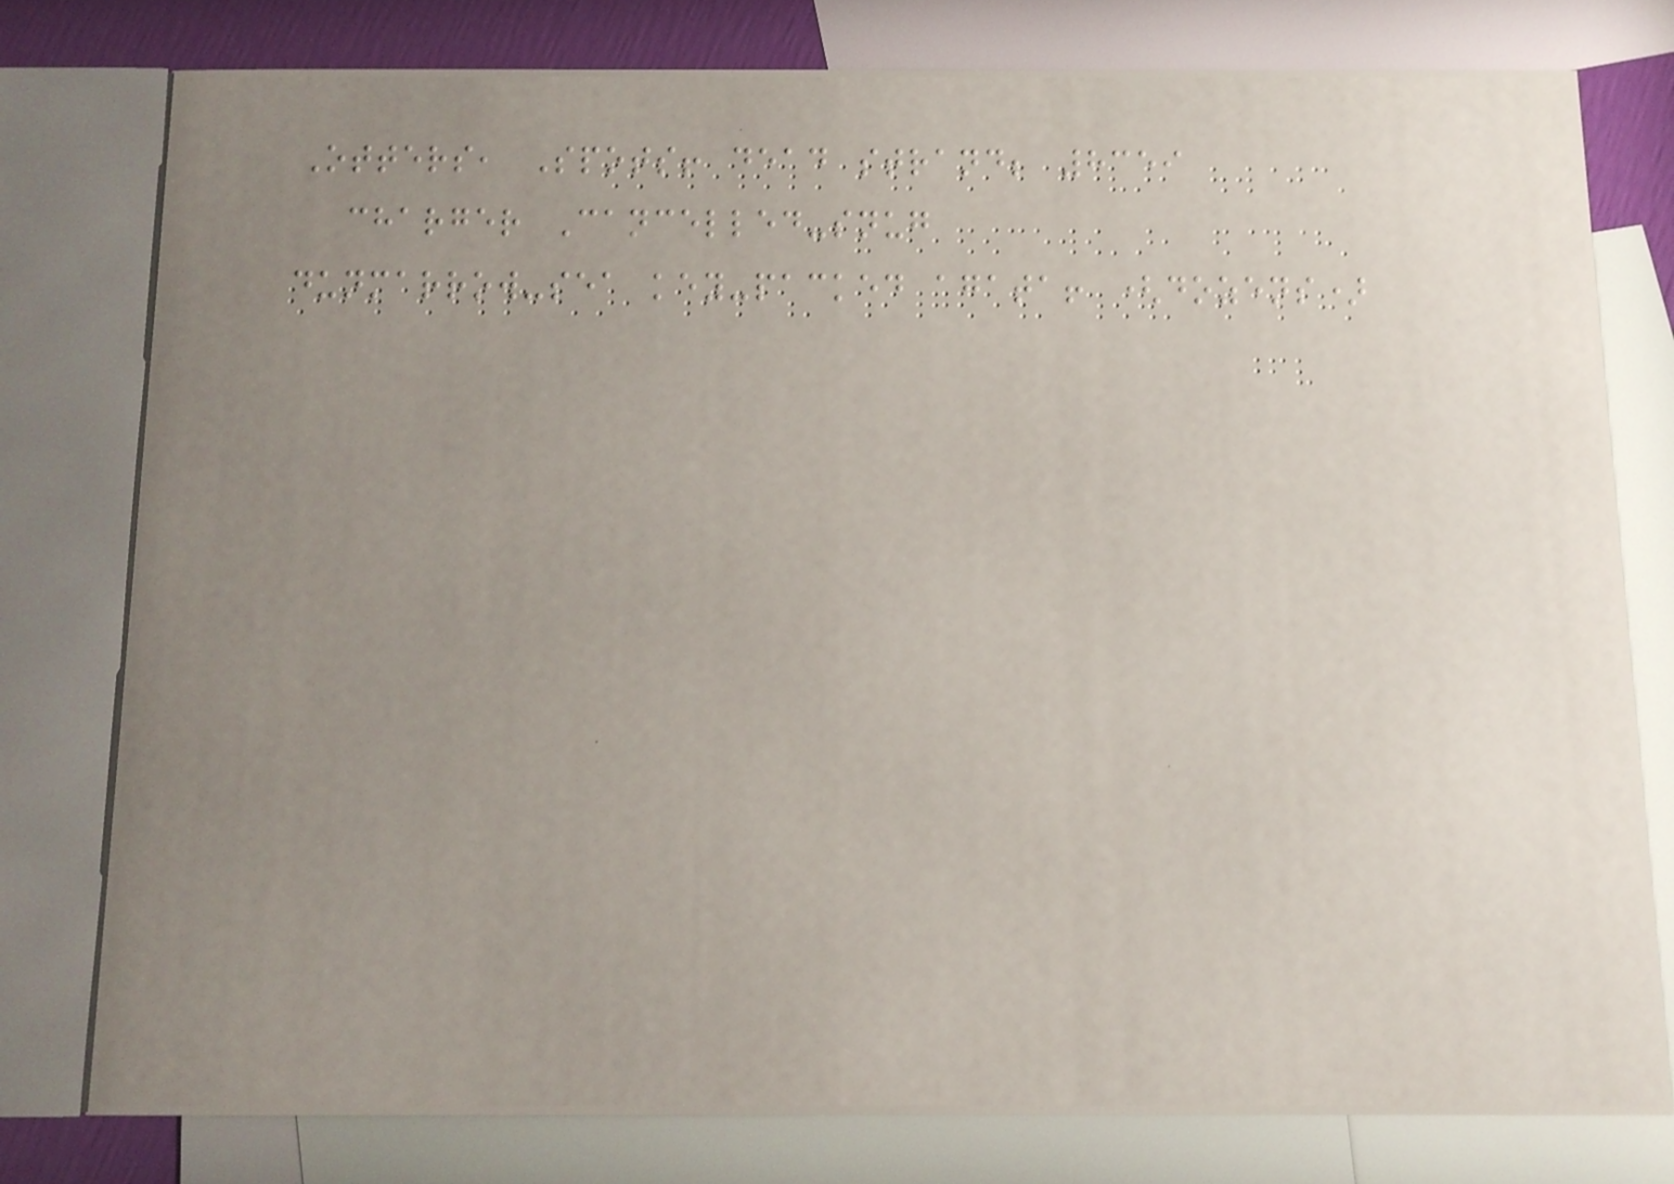Otters, Spots! dead strand; 8359
charger Cancelled-snug
dunmarrow-sea key-packed agata! (dozens)
